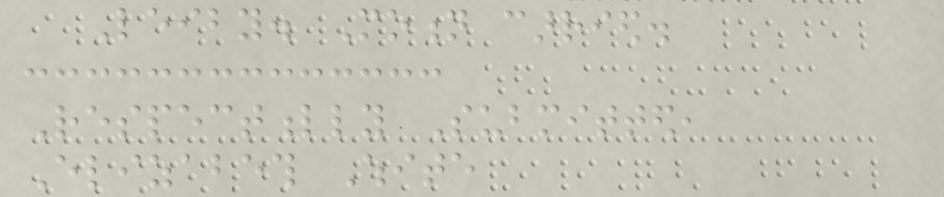Leiby. Motion carried.
Respectfully Submitted,
Elizabeth White
